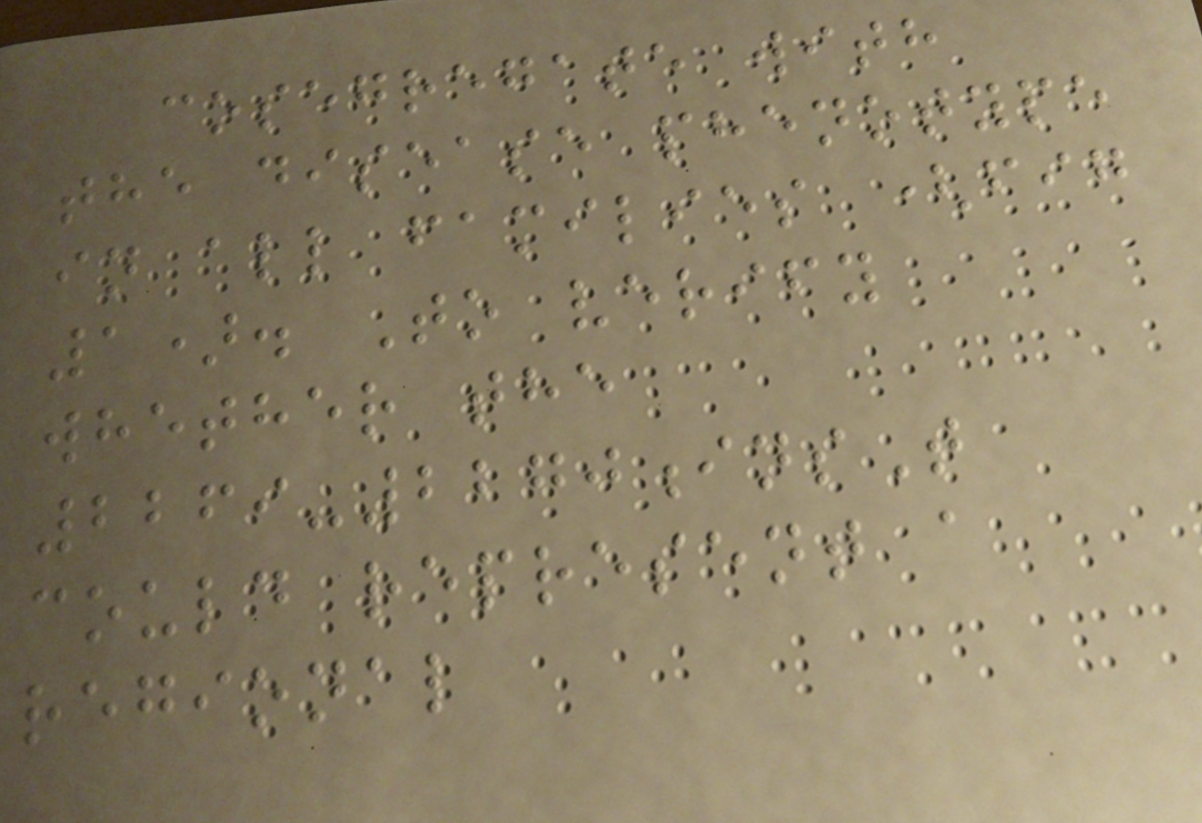cosegregate with
the disease phenotype
in all families (fig
1). To verify
whether the
2269-2270insT
could represent a
regional
